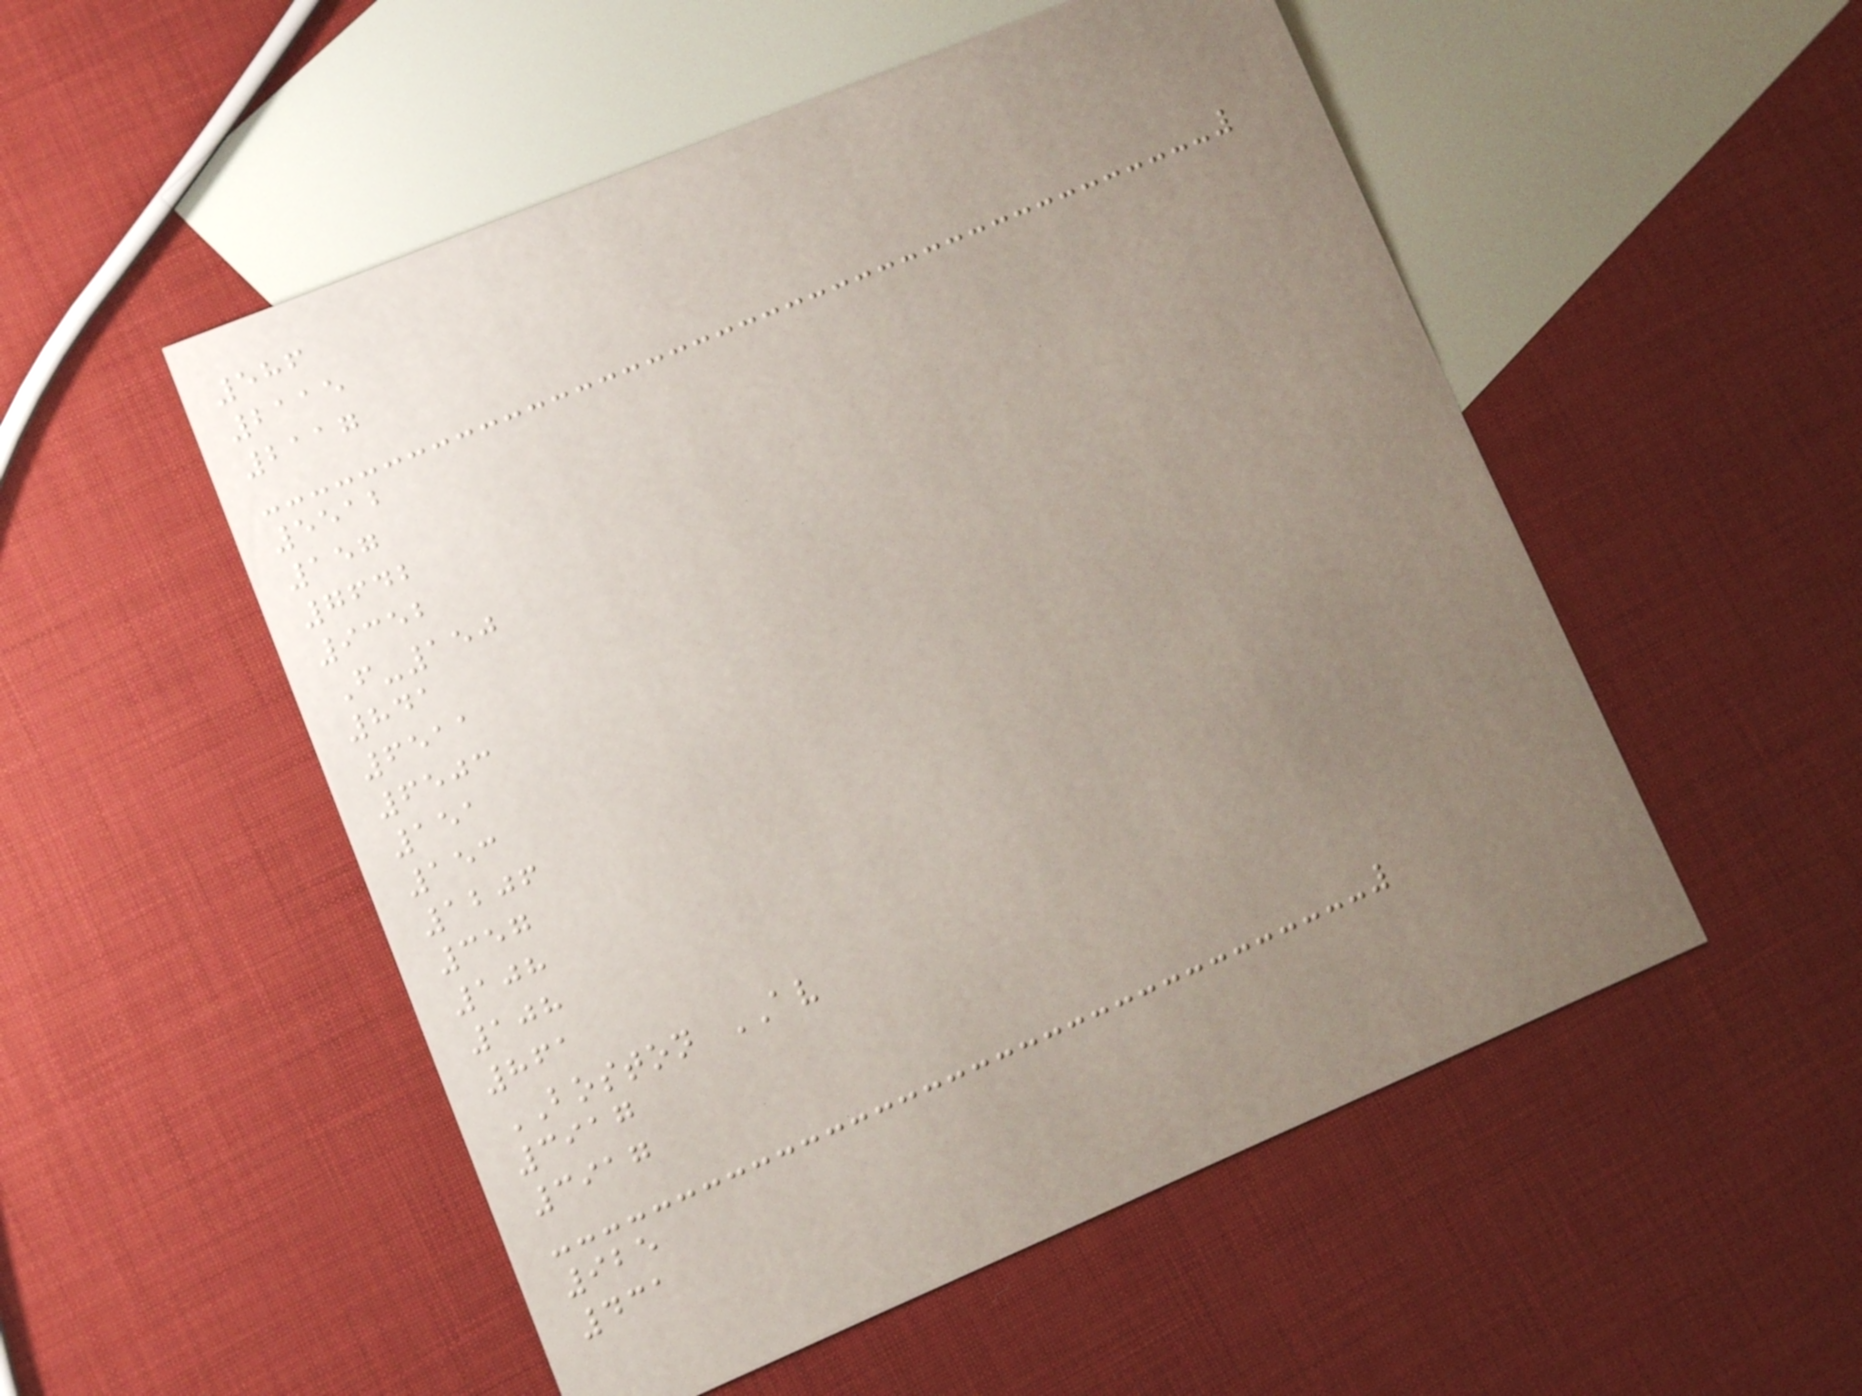586
2115
2117
5512
157
7642
9352
F-150
841
6511
6503
151
153
1206
357
108
108
861
BOSTON AV
3917
3917
925
431
